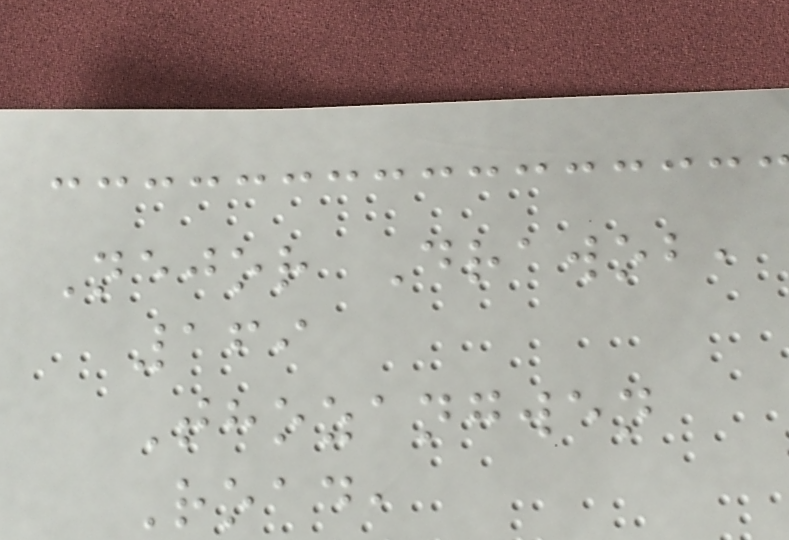Nejor Drawob,
169
Thozangwen
Road,
